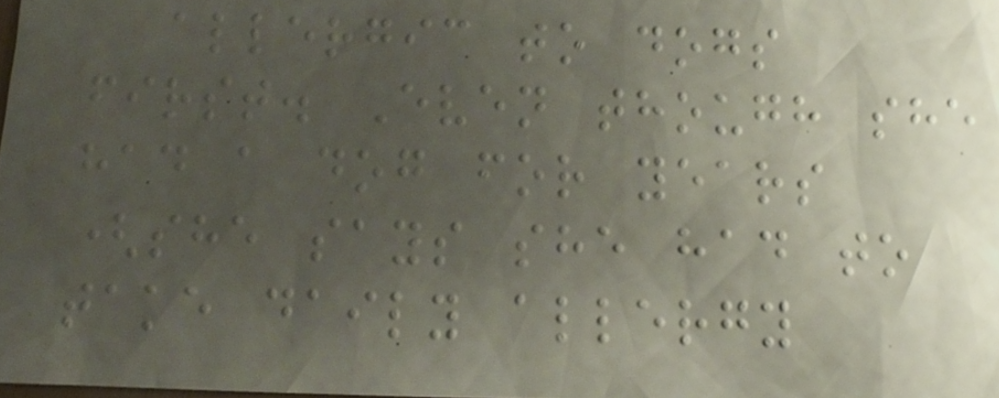allergic to dogs
first. Even though she
had a dog for years
(she says she had to
take daily allergy
